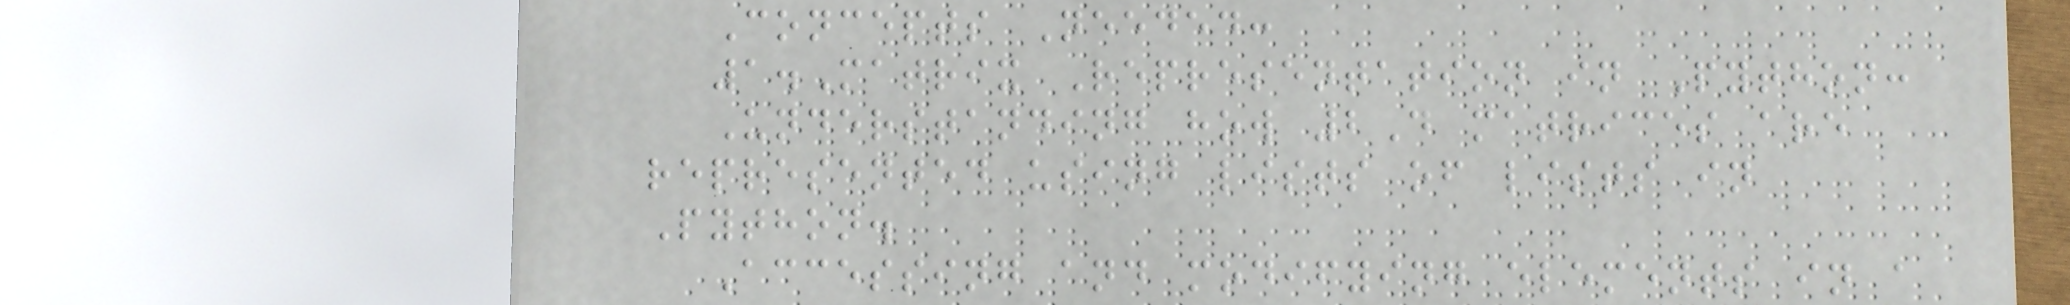Concepts Needed:
1.Matrix Representation in Python:
Understanding how 2D matrices are
represented using lists of lists in
Python.
Accessing and modifying elements in a
